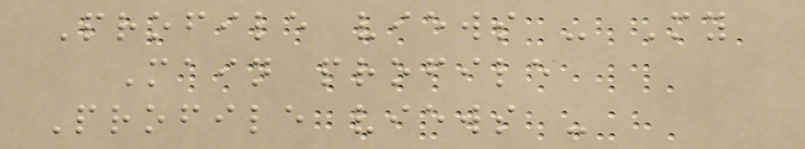Profile views - My
Main profile
Profile views -
